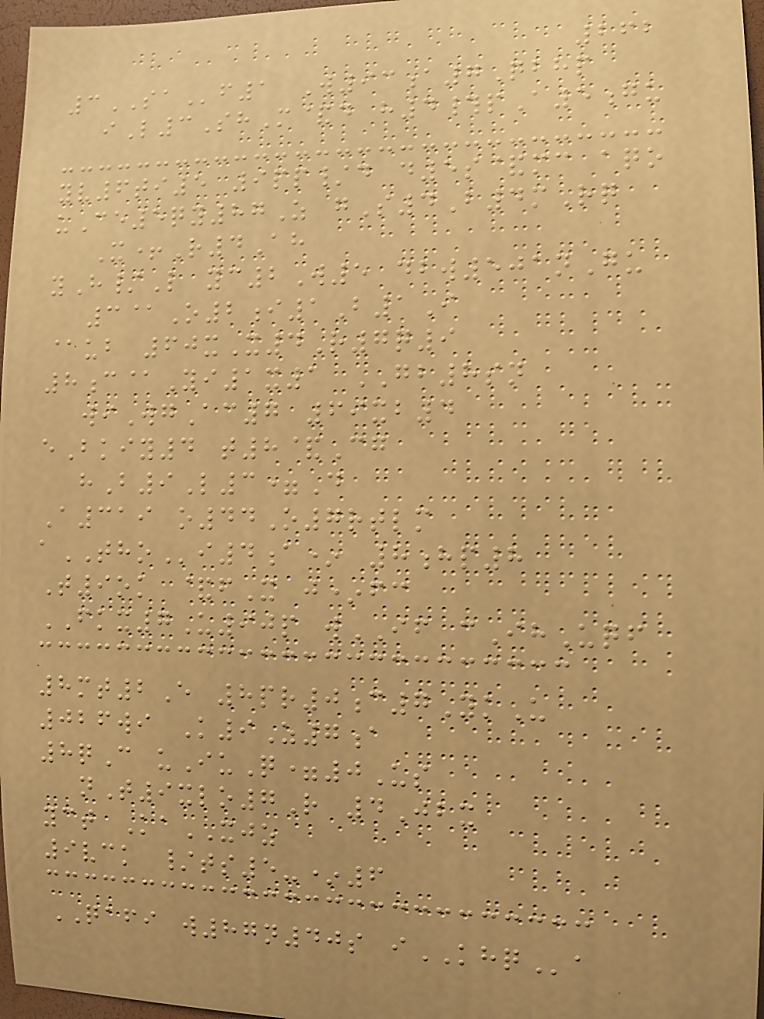262
3SAf1 W93a7Qbhp
iL3ShM&d h4#pA5gu
yv6ti5 9pp/d d5s&mc aqo
uCe5qy87Z gS4B4mRq
X+R4Ah
yH/L yc2W5 dbw501nGu
3@O2i1B1I
@ub 60xX4R7q9
8c@Yi1x1 GB8sn
wiWgAc7 69xb4
eBkiy4 t8&Cg
hB9L3=D
A319 o44O7rtlm
aTHOi4a* 8hp8
T9ok &fX j*fc
FKX7U90p wIF cIhUqf
8mt2E 8pr0c7YkU
026wi K9Z7a
8qC uIuQ=0Us
nT9xlo7R 4Jbx
yct KaXJZ
9vck /ts5-*6
QAFI w87n40s iKHQa
